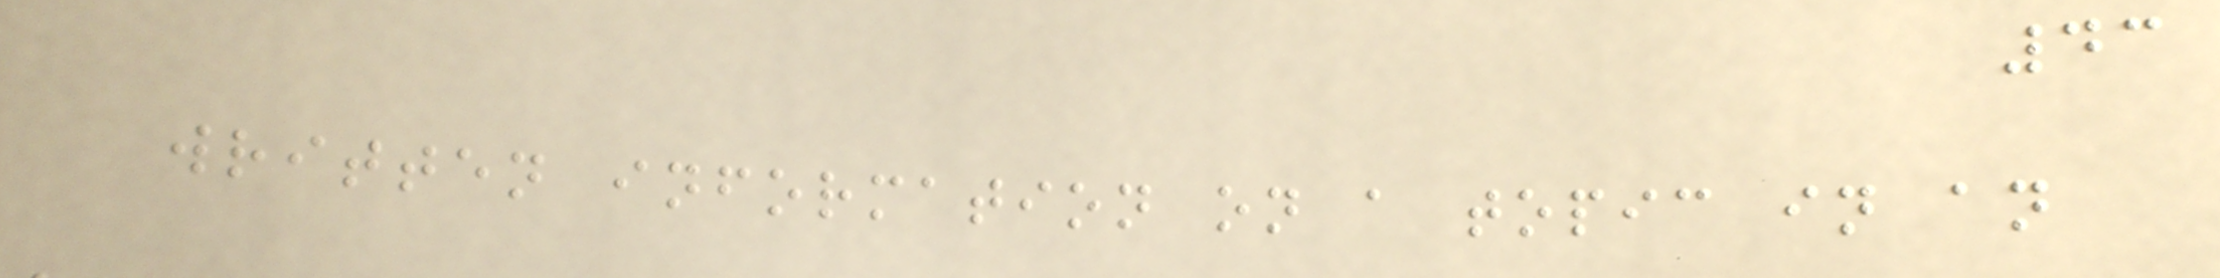43
written information on a topic in an
